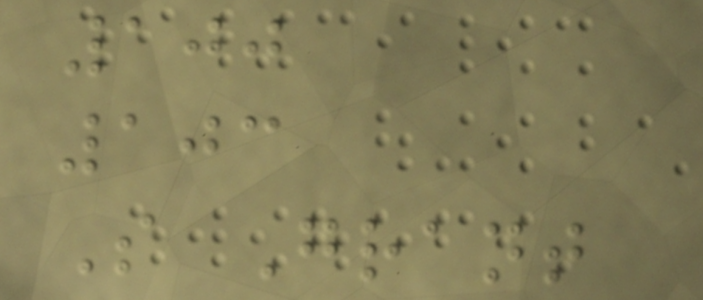100
103
S Grant
